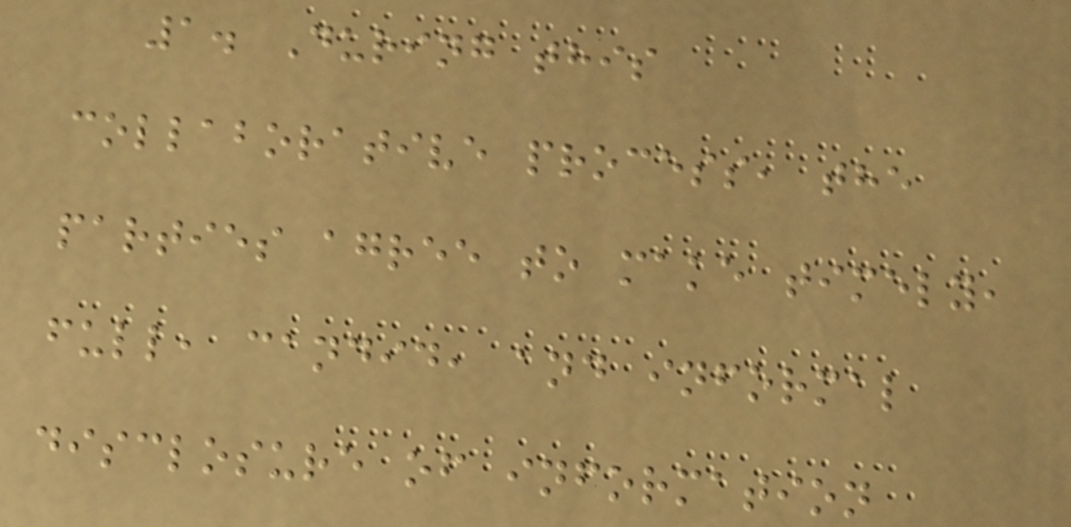1. During this
collaborative process, the
parties agree to make timely,
full, candid, and informal
disclosure of information
